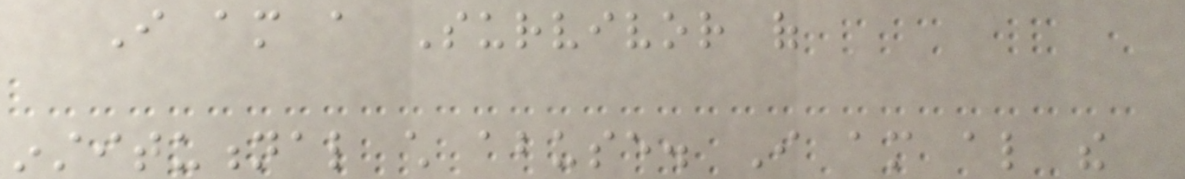I am a Survivor of
institutional child abuse. I am also the
